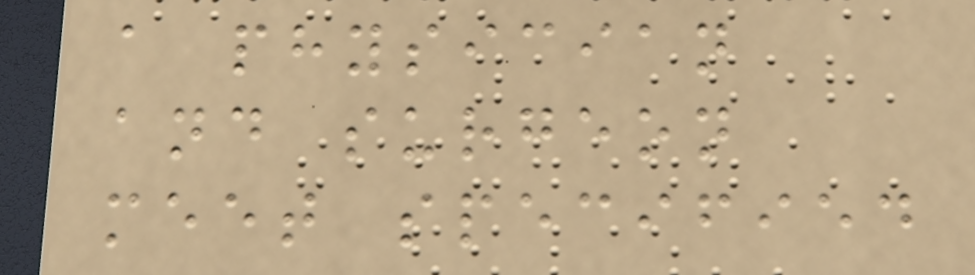a physician
and surgeon
meet specified
